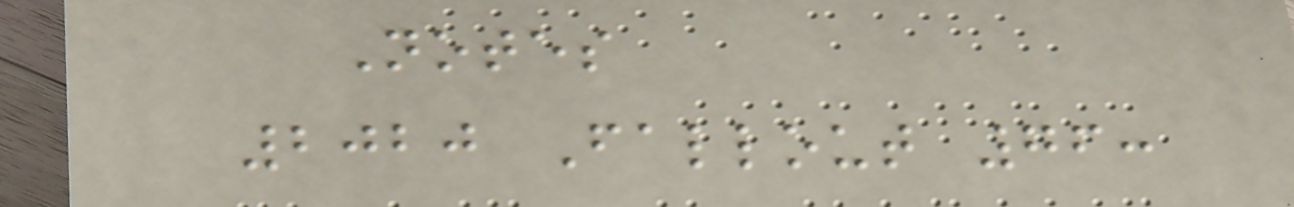Notes
2020 Fallout 76:
